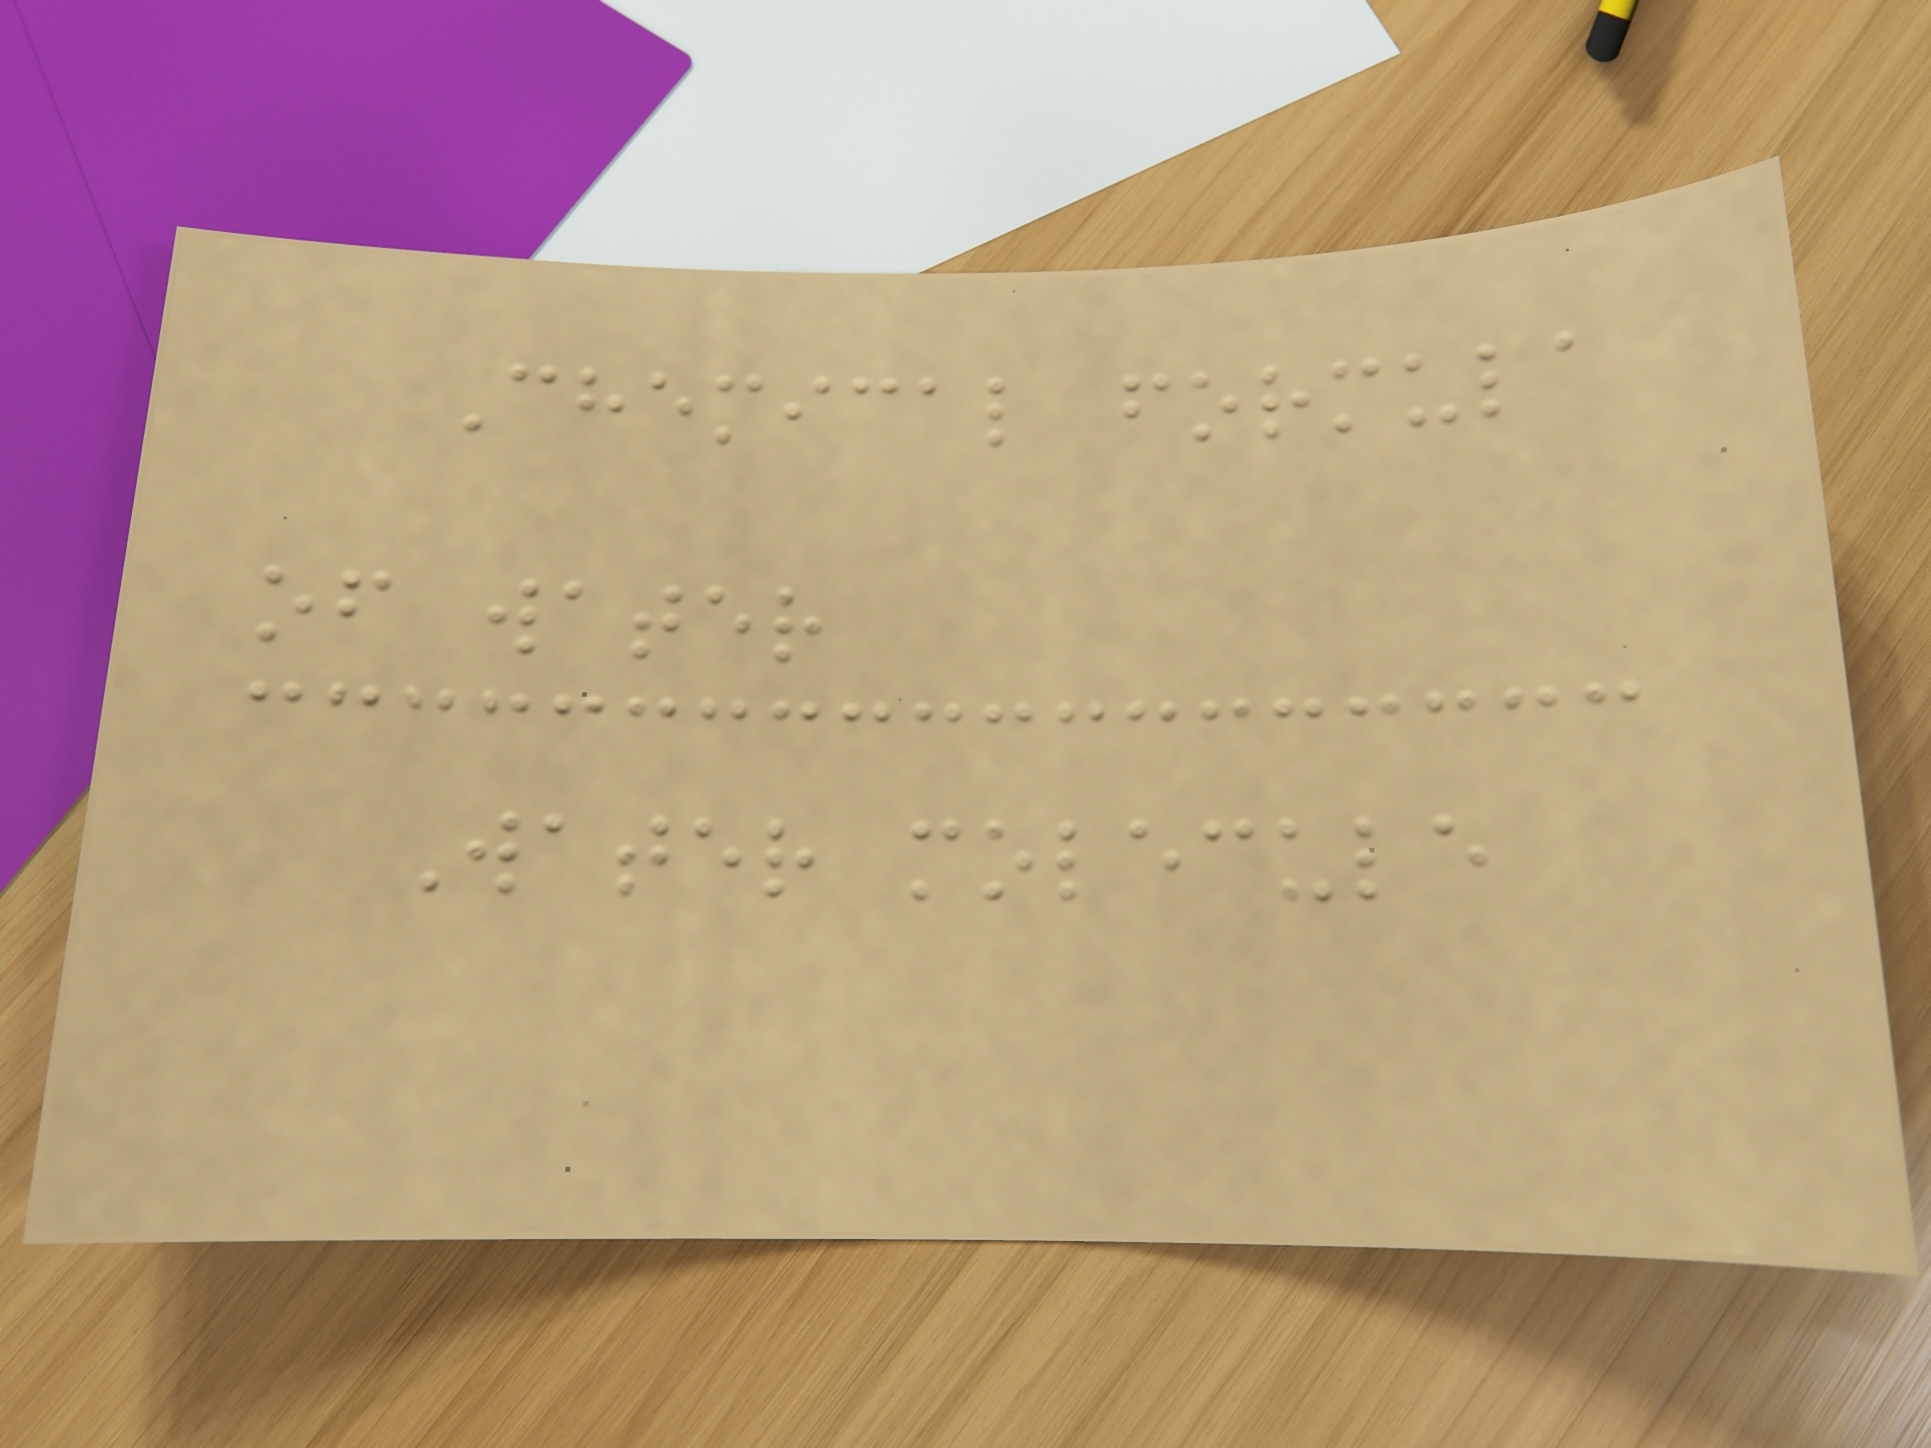Chemical formula
of water
Water molecule
